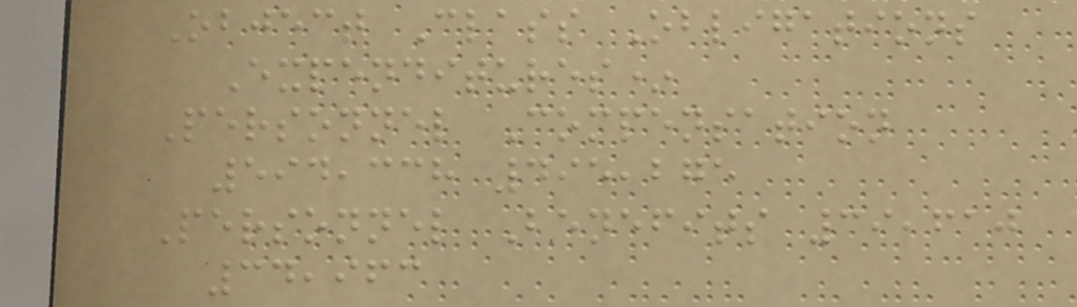Object Class Obligations
Expenditures*
Personnel Compensation
594,338 495,275
Personnel Benefits 39,610
34,963
